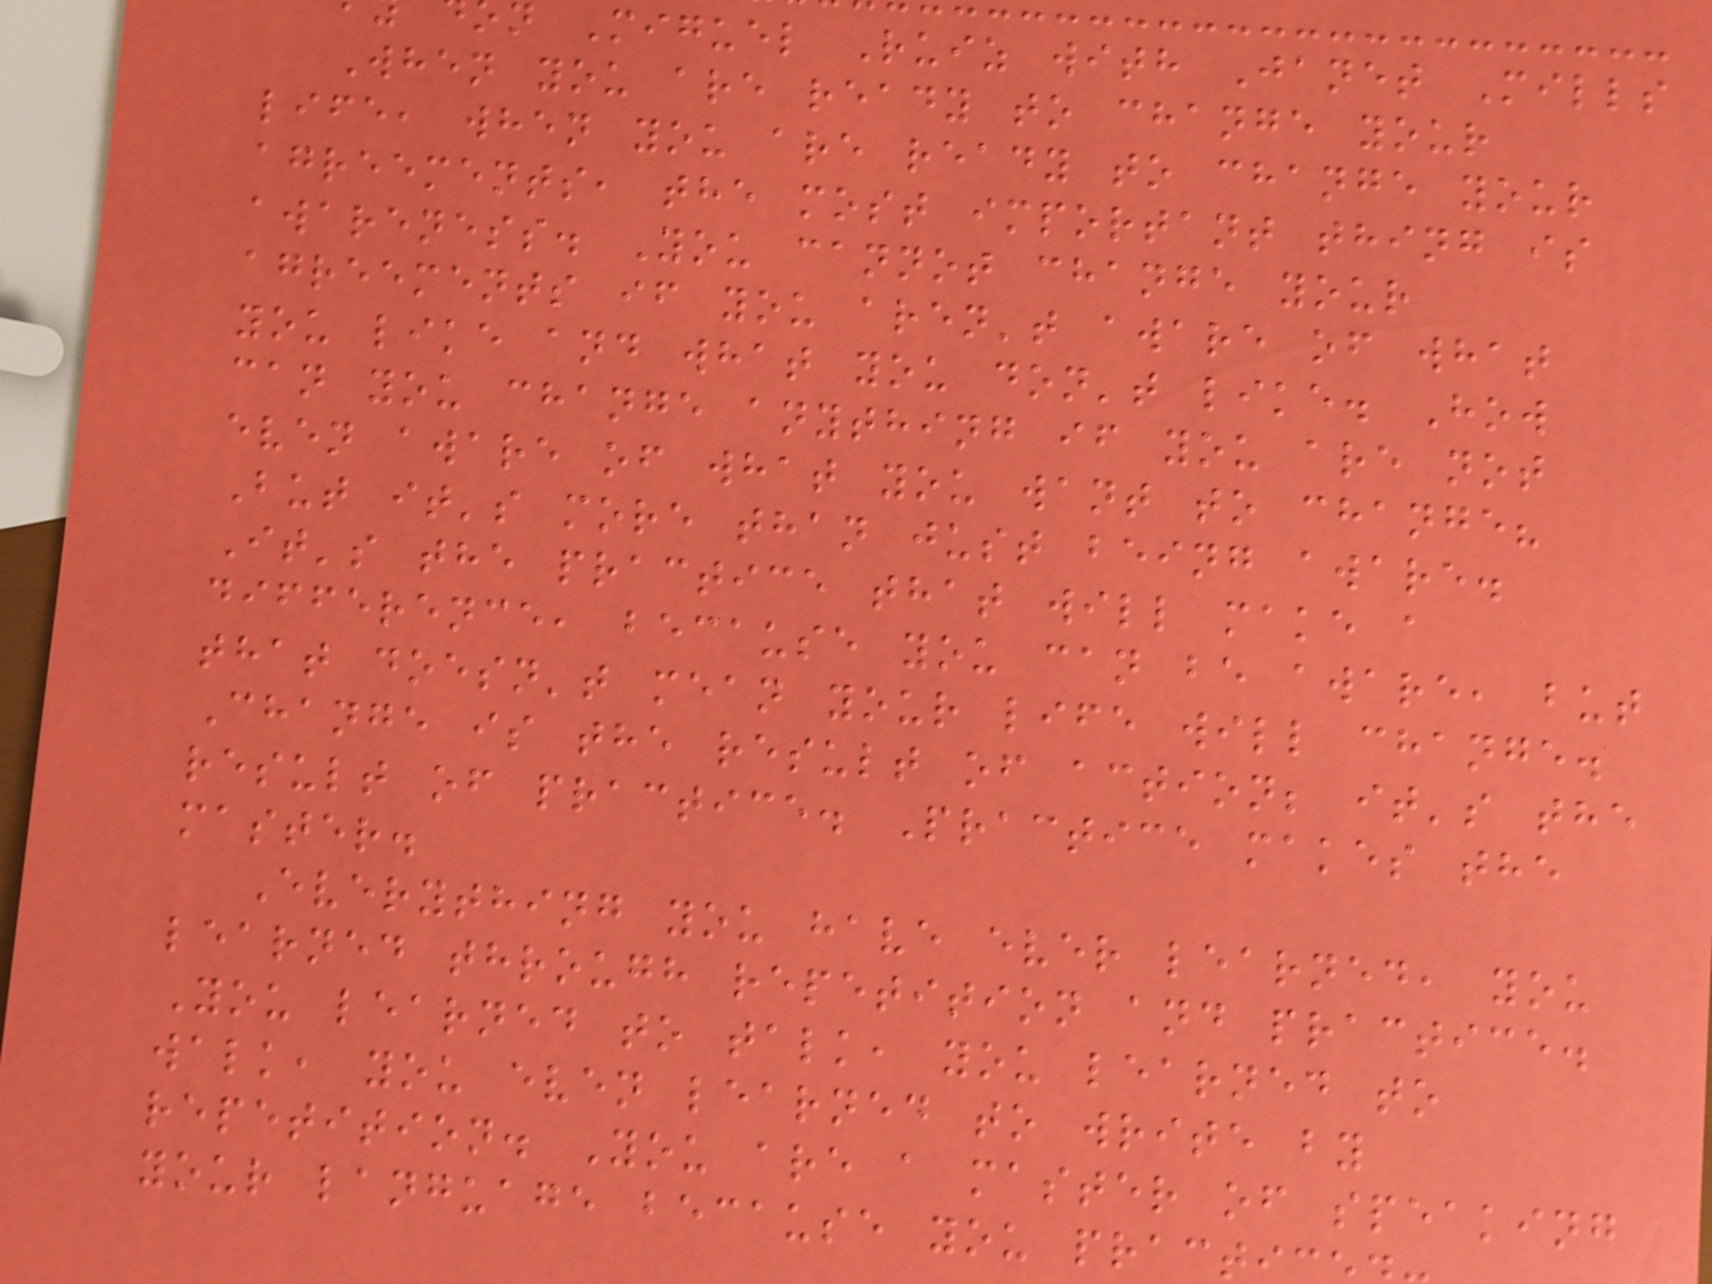n Miguel Ruiz with Janet Mills
When you are ready to change your
life, when you are ready to change your
agreements, the most important thing is
awareness. You cannot change your
agreements if you aren't aware of what
you like and what you don't like. How
can you change anything if you are not
even aware of what you want to change?
But it's more than just being aware.
It's the practice that will make a
difference, because you can be aware, but
that doesn't mean your life will change.
Change is the result of action; it's the
result of practice. Practice makes the
master.
Everything you have ever learned, you
learned through repetition and practice.
You learned to talk, you learned to
walk, you even learned to write by
repetition. You are a master of speaking
your language because you practi
